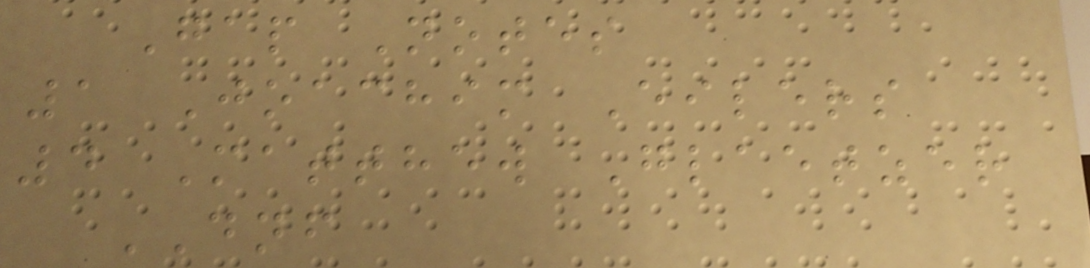Gap Notes
1 Joachim Eilers
4 Matthew Glaetzer
DNF
